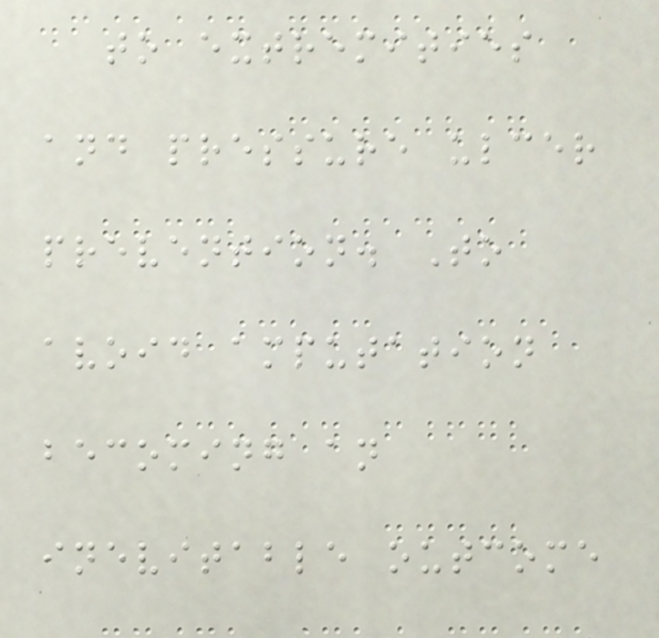to extremities
and pressure ulcer
prevention. To
avoid amputation
becoming an
inevitable outcome
